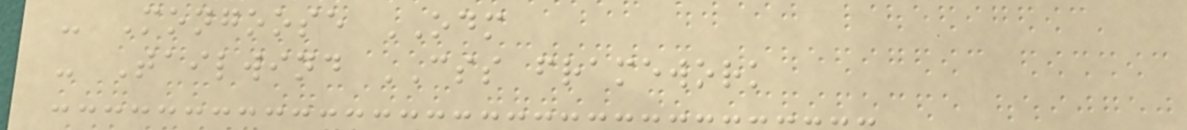- Mongoose ODM
- Tailwind CSS framework
